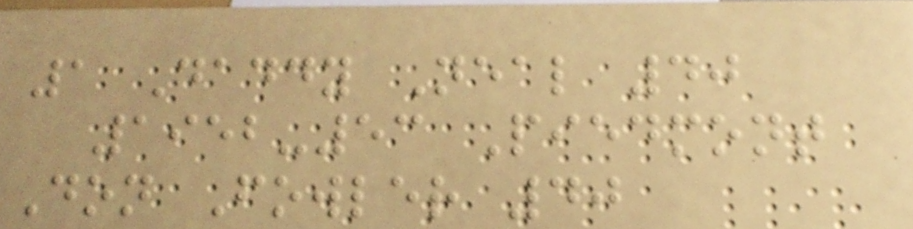1 Daddy Neal 40
1952-53 Piedmont
Don Fowler 40
